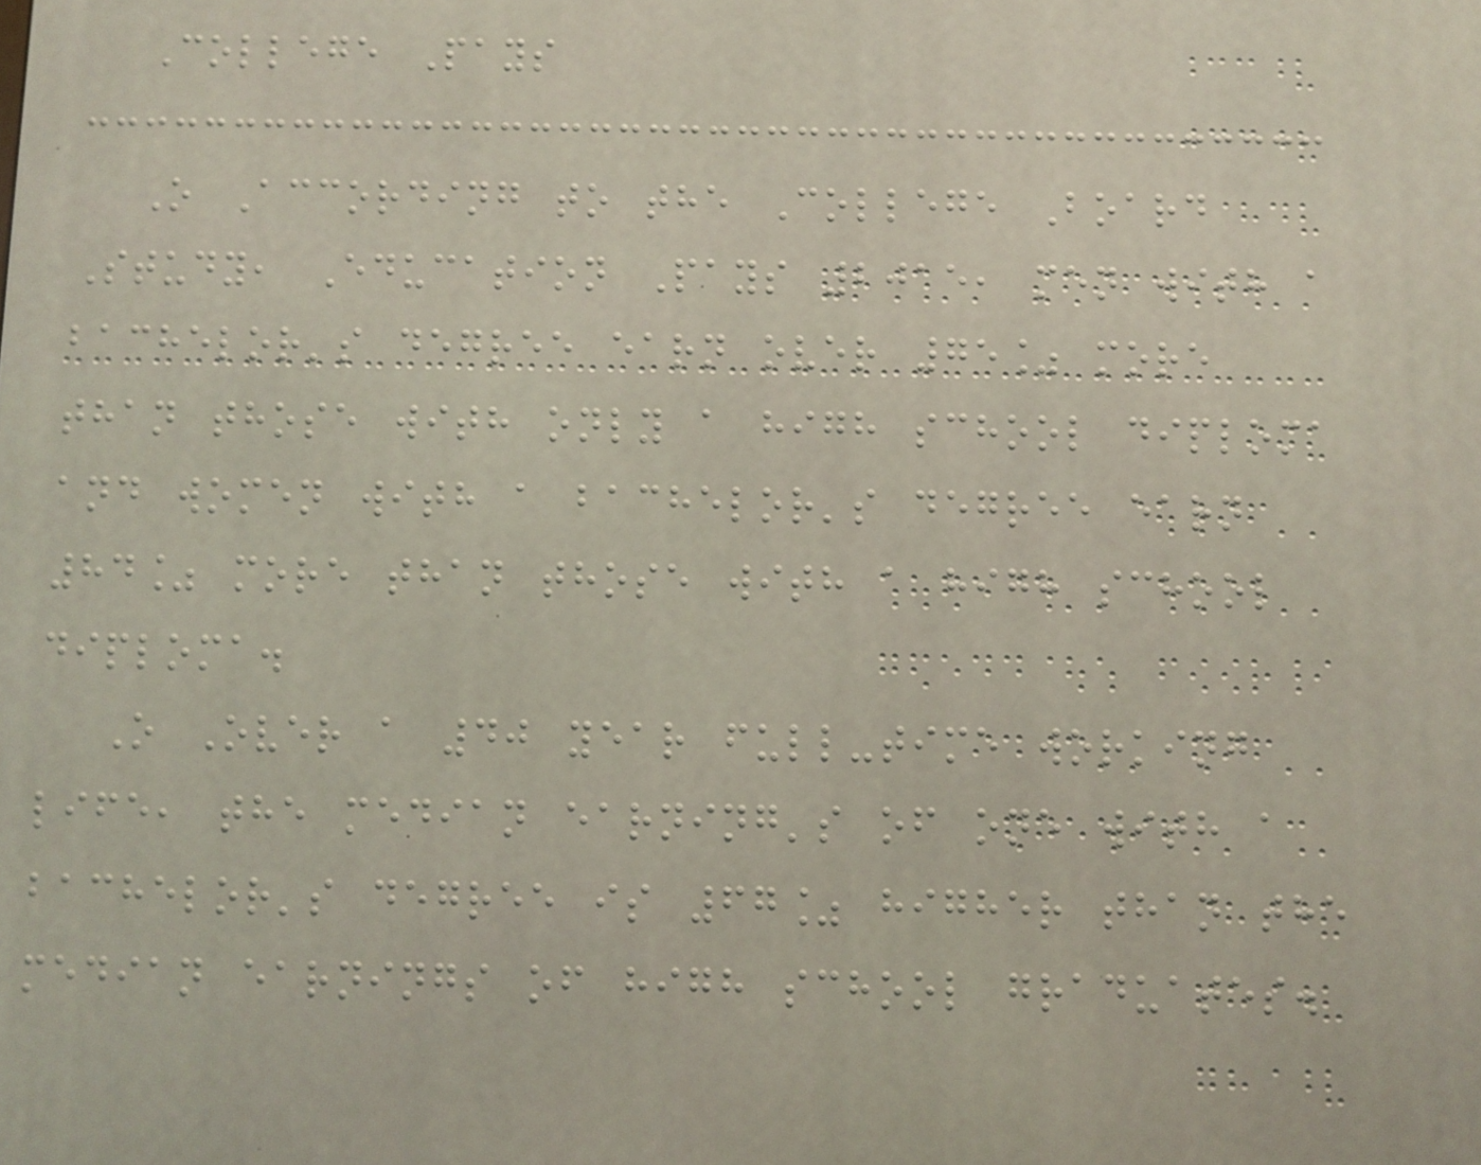College Pays
O According to the College Board
Study, Education Pays 2015, men with a
bachelor's degree earn over 75% more
than those with only a high school diploma
and women with a bachelor's degree earn
84% more than those with a high school
diploma.
O Over a 40 year full-time working
life, the median earning's of one with a
bachelor's degree is 67% higher than the
median earnings of high school graduates.
